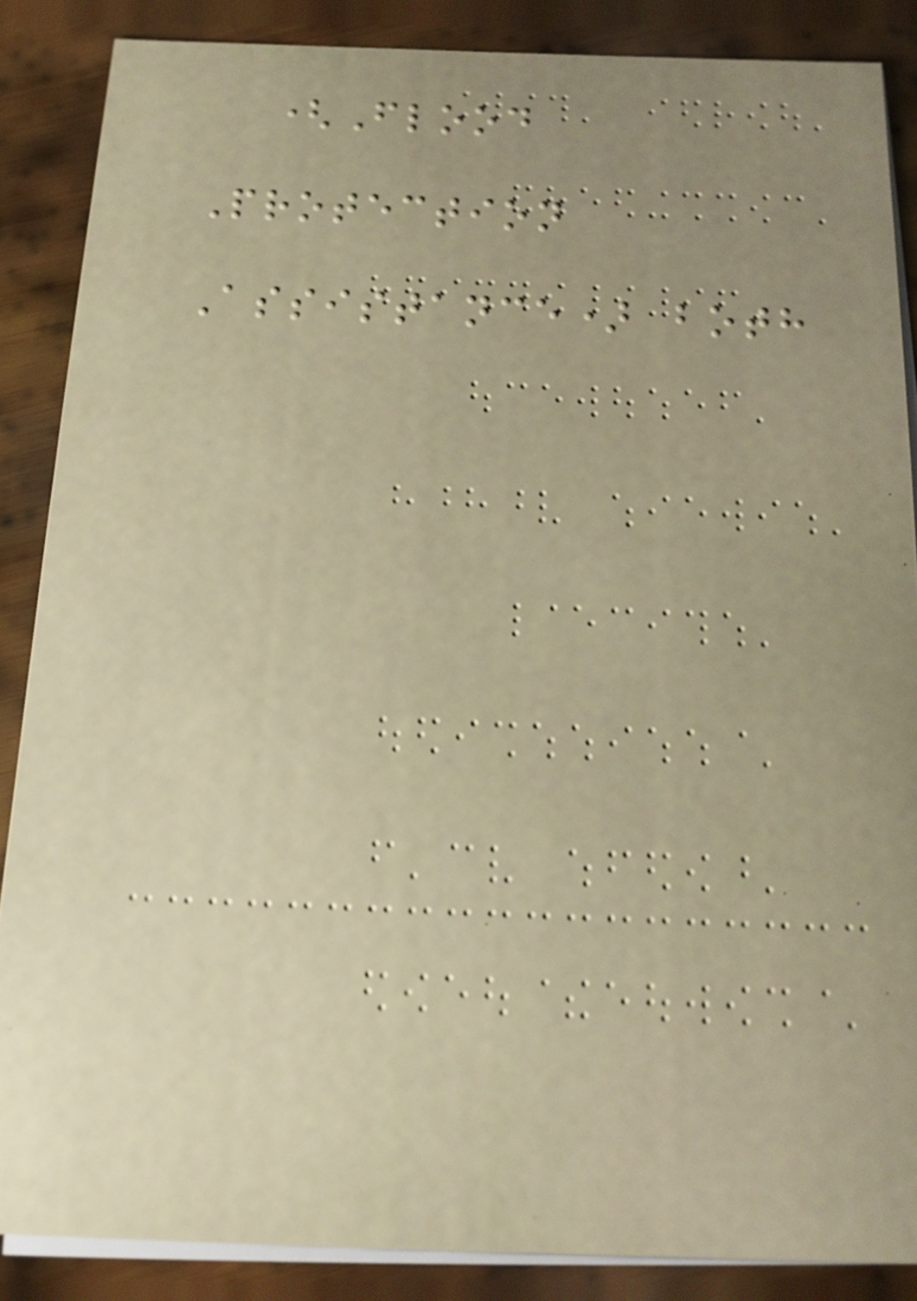(Flood
Protection
Assistance) both
